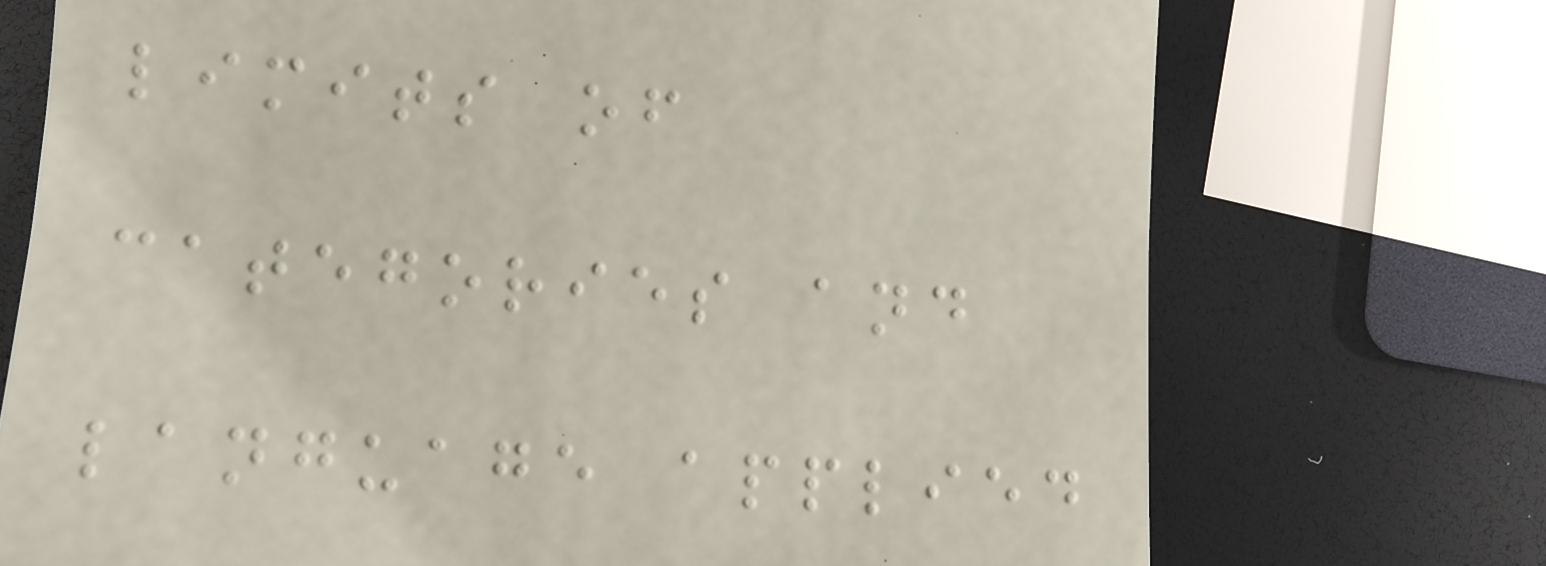limits of
categories and
language applied
